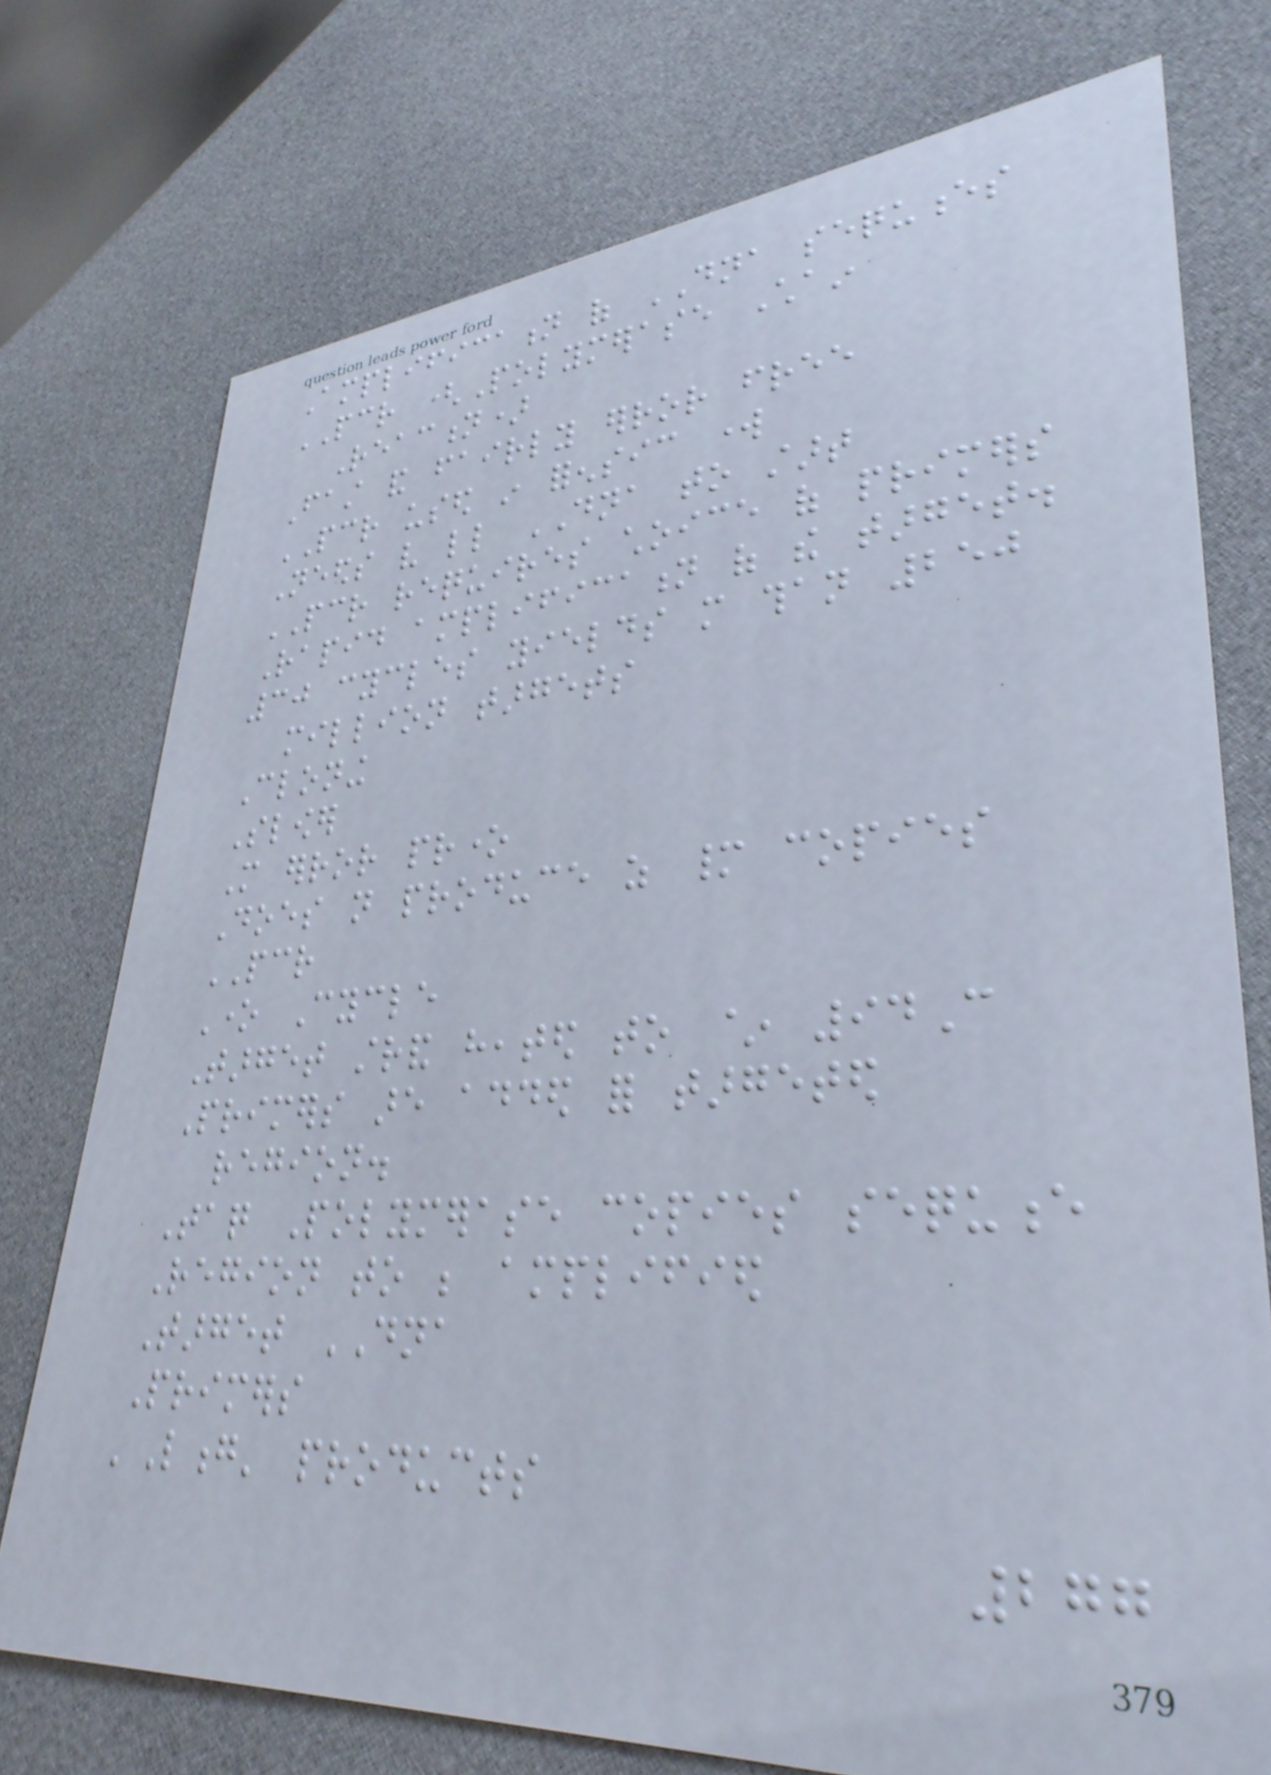Amplification of DNA sequences
PCR (Polymerase Chain
Reaction)
Fast and fairly error free
PCR used in forensic work
Needs very little DNA to start
PCR requires choice of primers
Rapid amplification of the target.
30 cycles yields more than 250
million targets
Cloning
Slower
More error prone
Does not produce as many copies
PCR
One Cycle
Target strand heated to ~ 94C
Primers are added for targeted
region.
Taq Polymerase copies sequence
Region to be amplified
Target DNA
Primers
'Long' products
277
